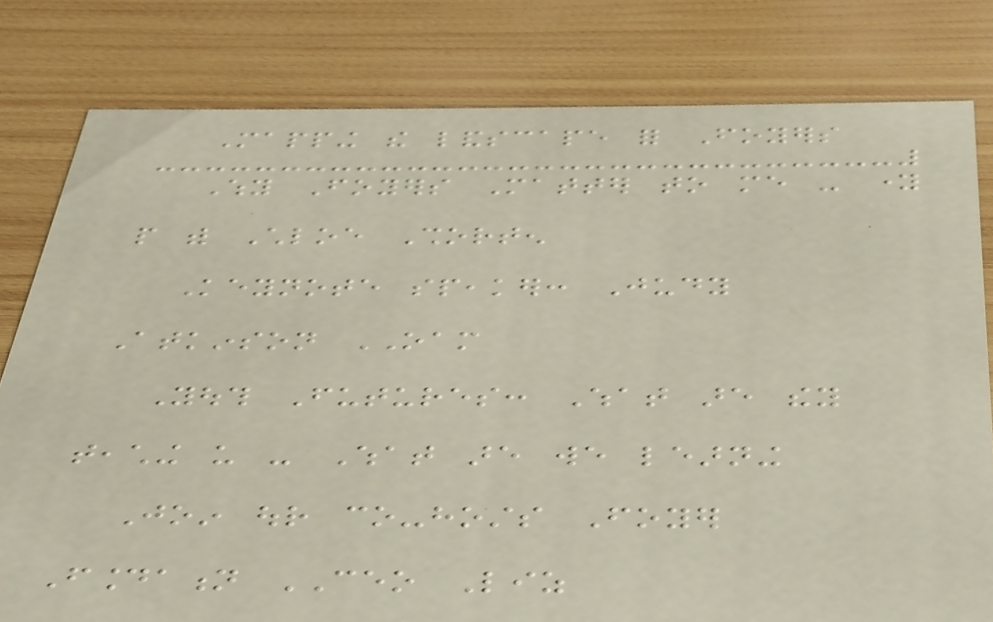Mapping the landscape for Foyers
Why Foyers Matter to me - young
people with Chloe Shorten
Keynote speaker: Judy
Atkinson OAM
Youth Futures: What are they
teaching us - What are we learning
Join our co-hosts Foyer
Foundation CEO Liz
